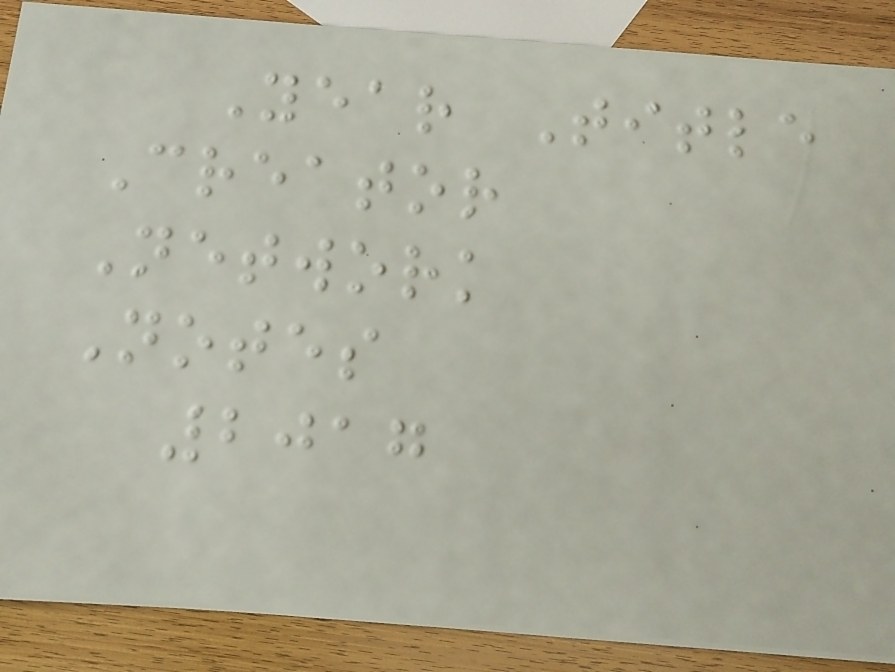Year Title
Creator
Network
Notes
2017
